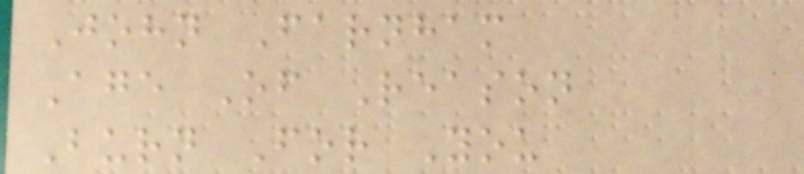John Farnham
Age Of Reason
Burn For You
